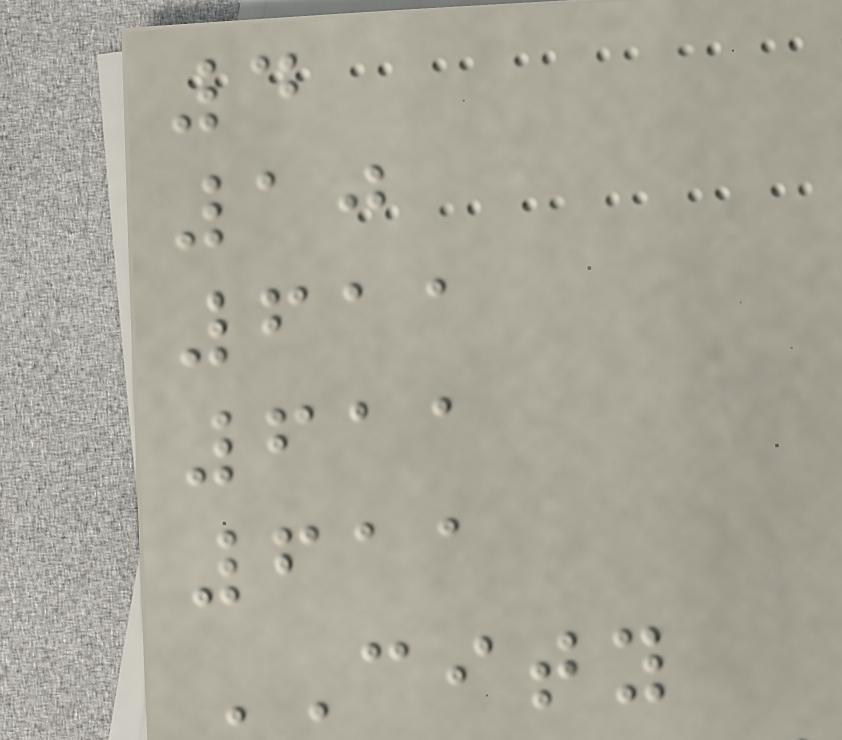4
10
611
611
611
CITY
